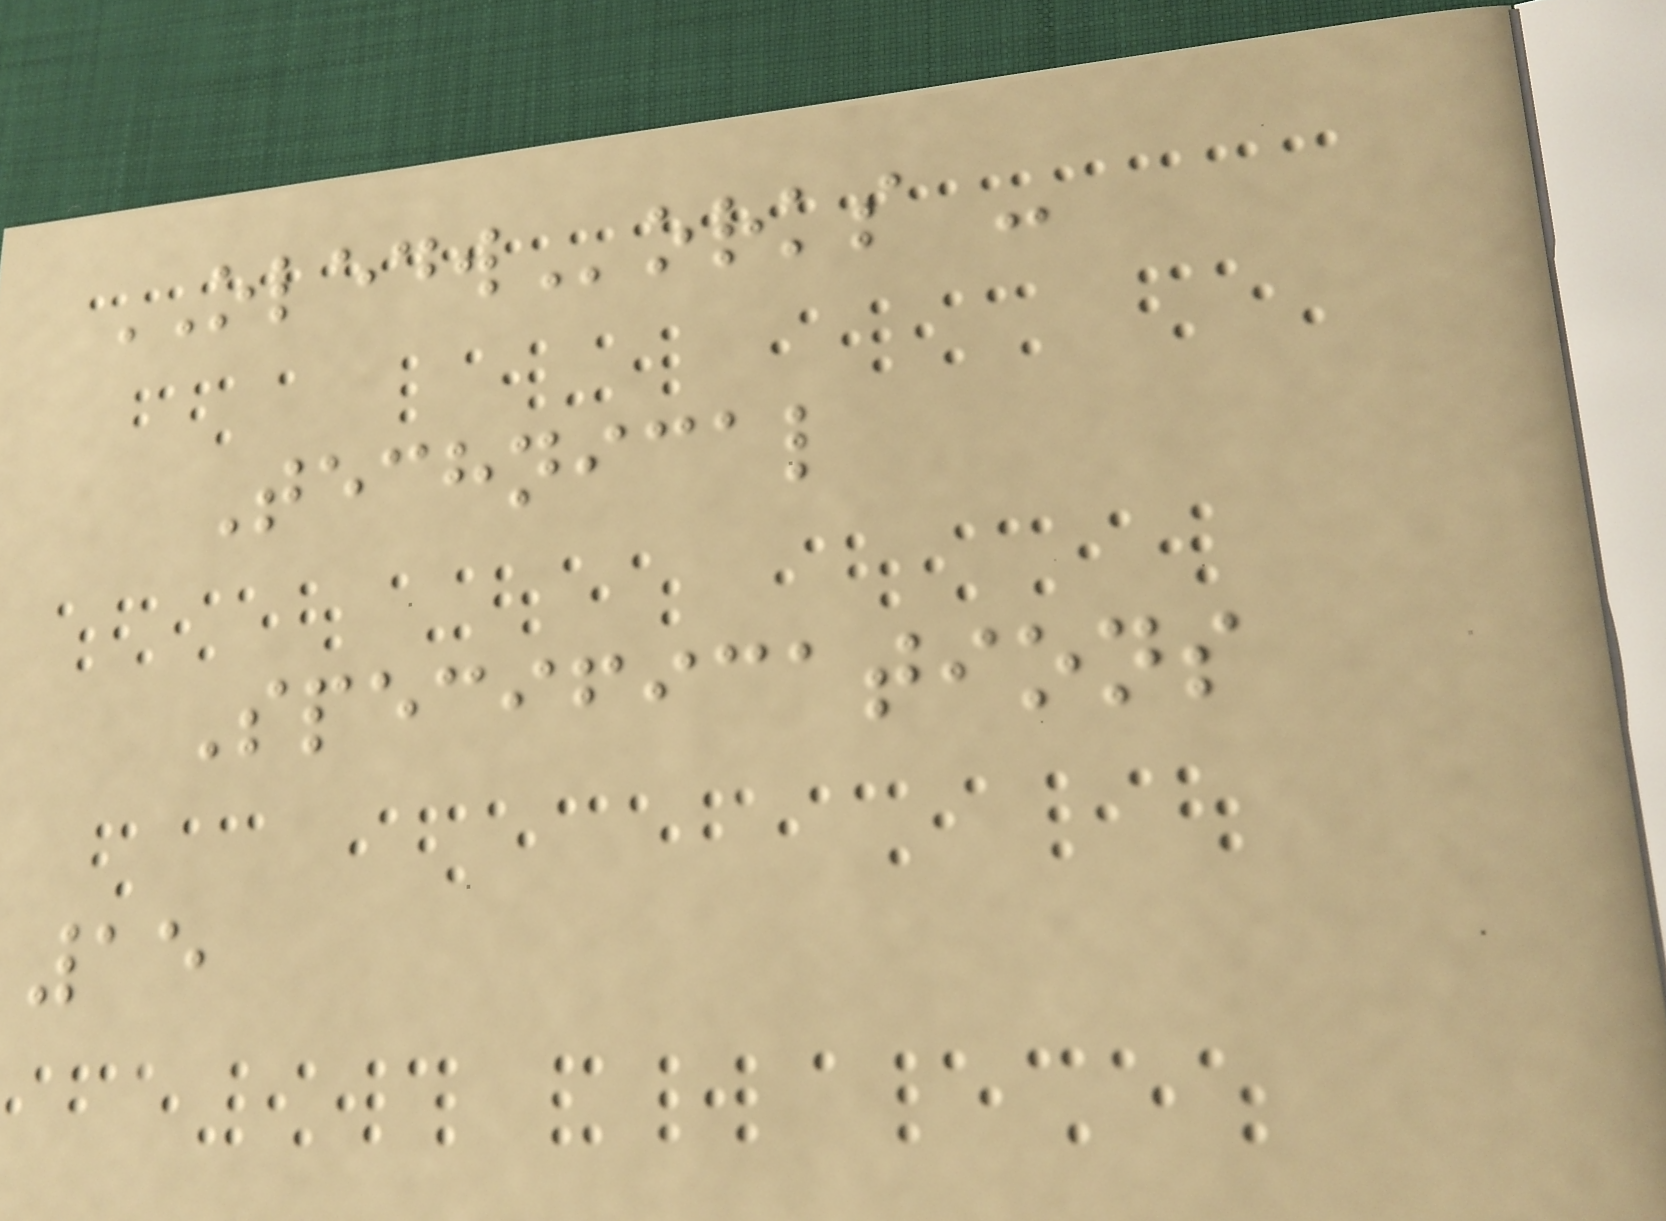OLEDWorks -
Technical
Specifications
15
